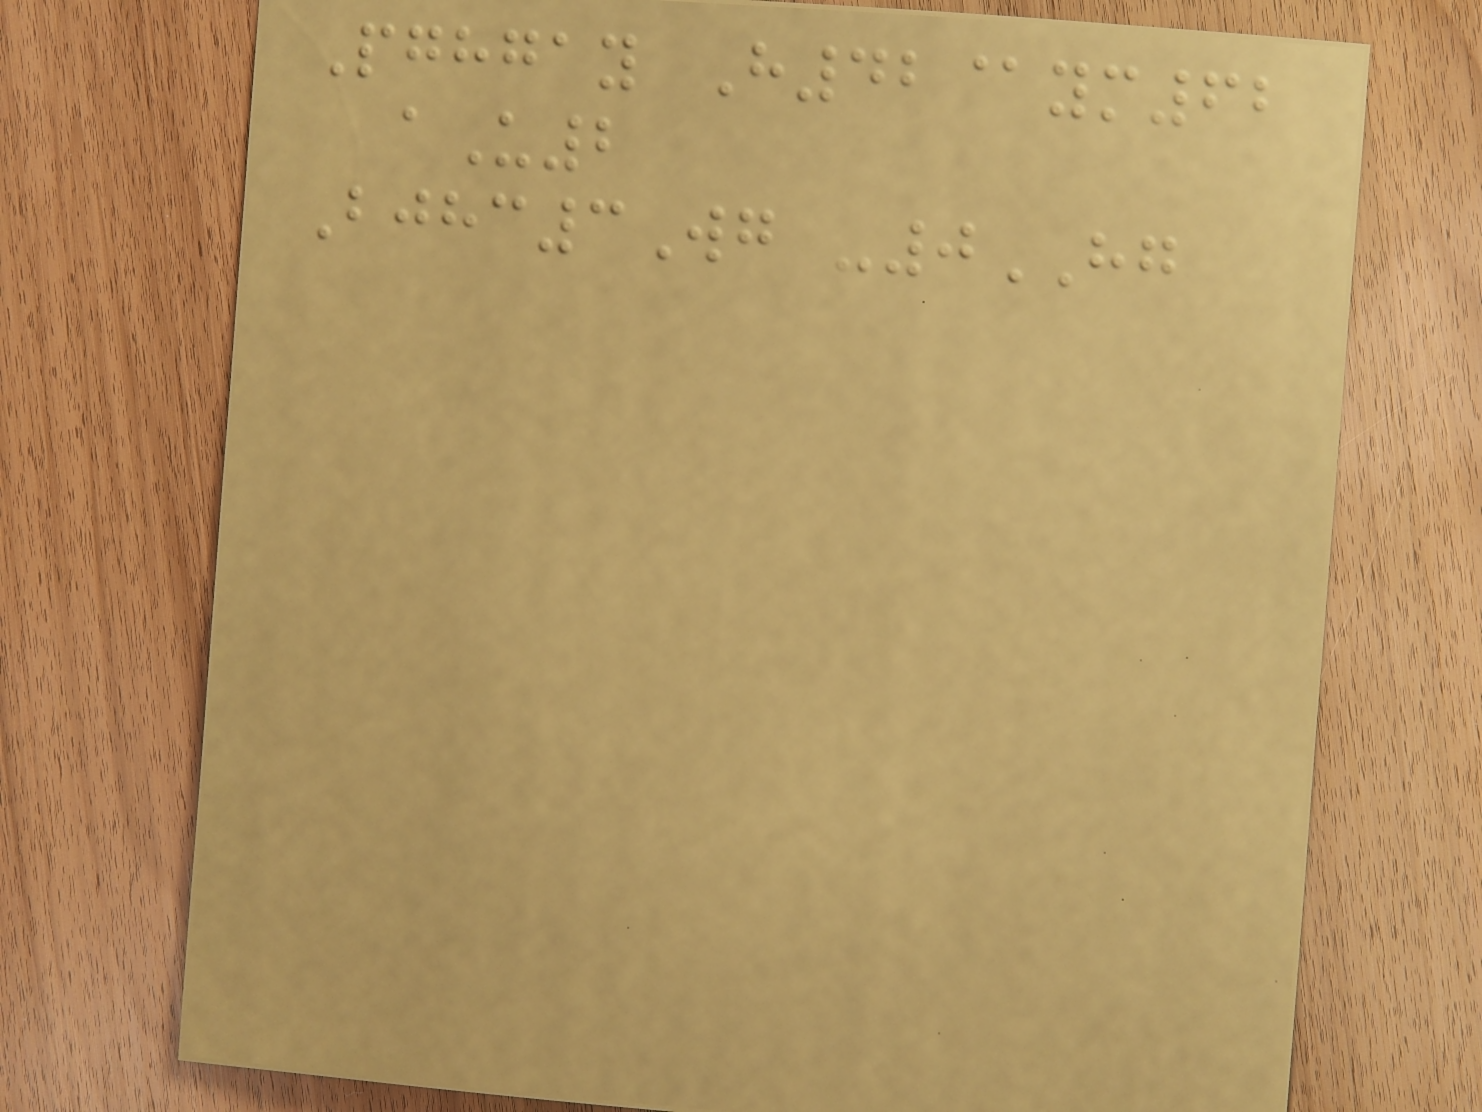Pghgay H42@ym62
aU2
Bjhc3Wg -0HG
